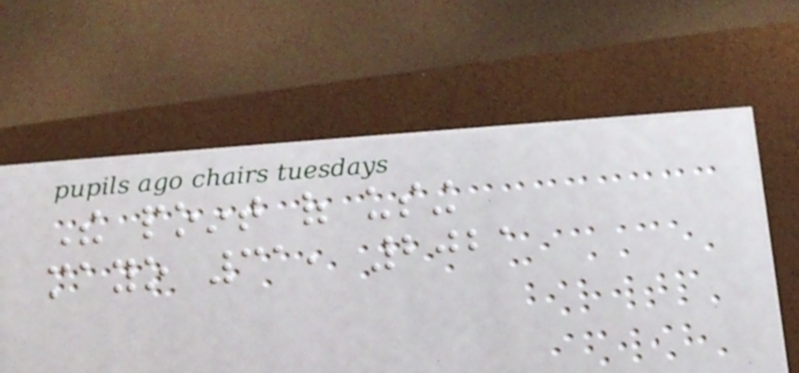The point of using
mayo 31, 2021
